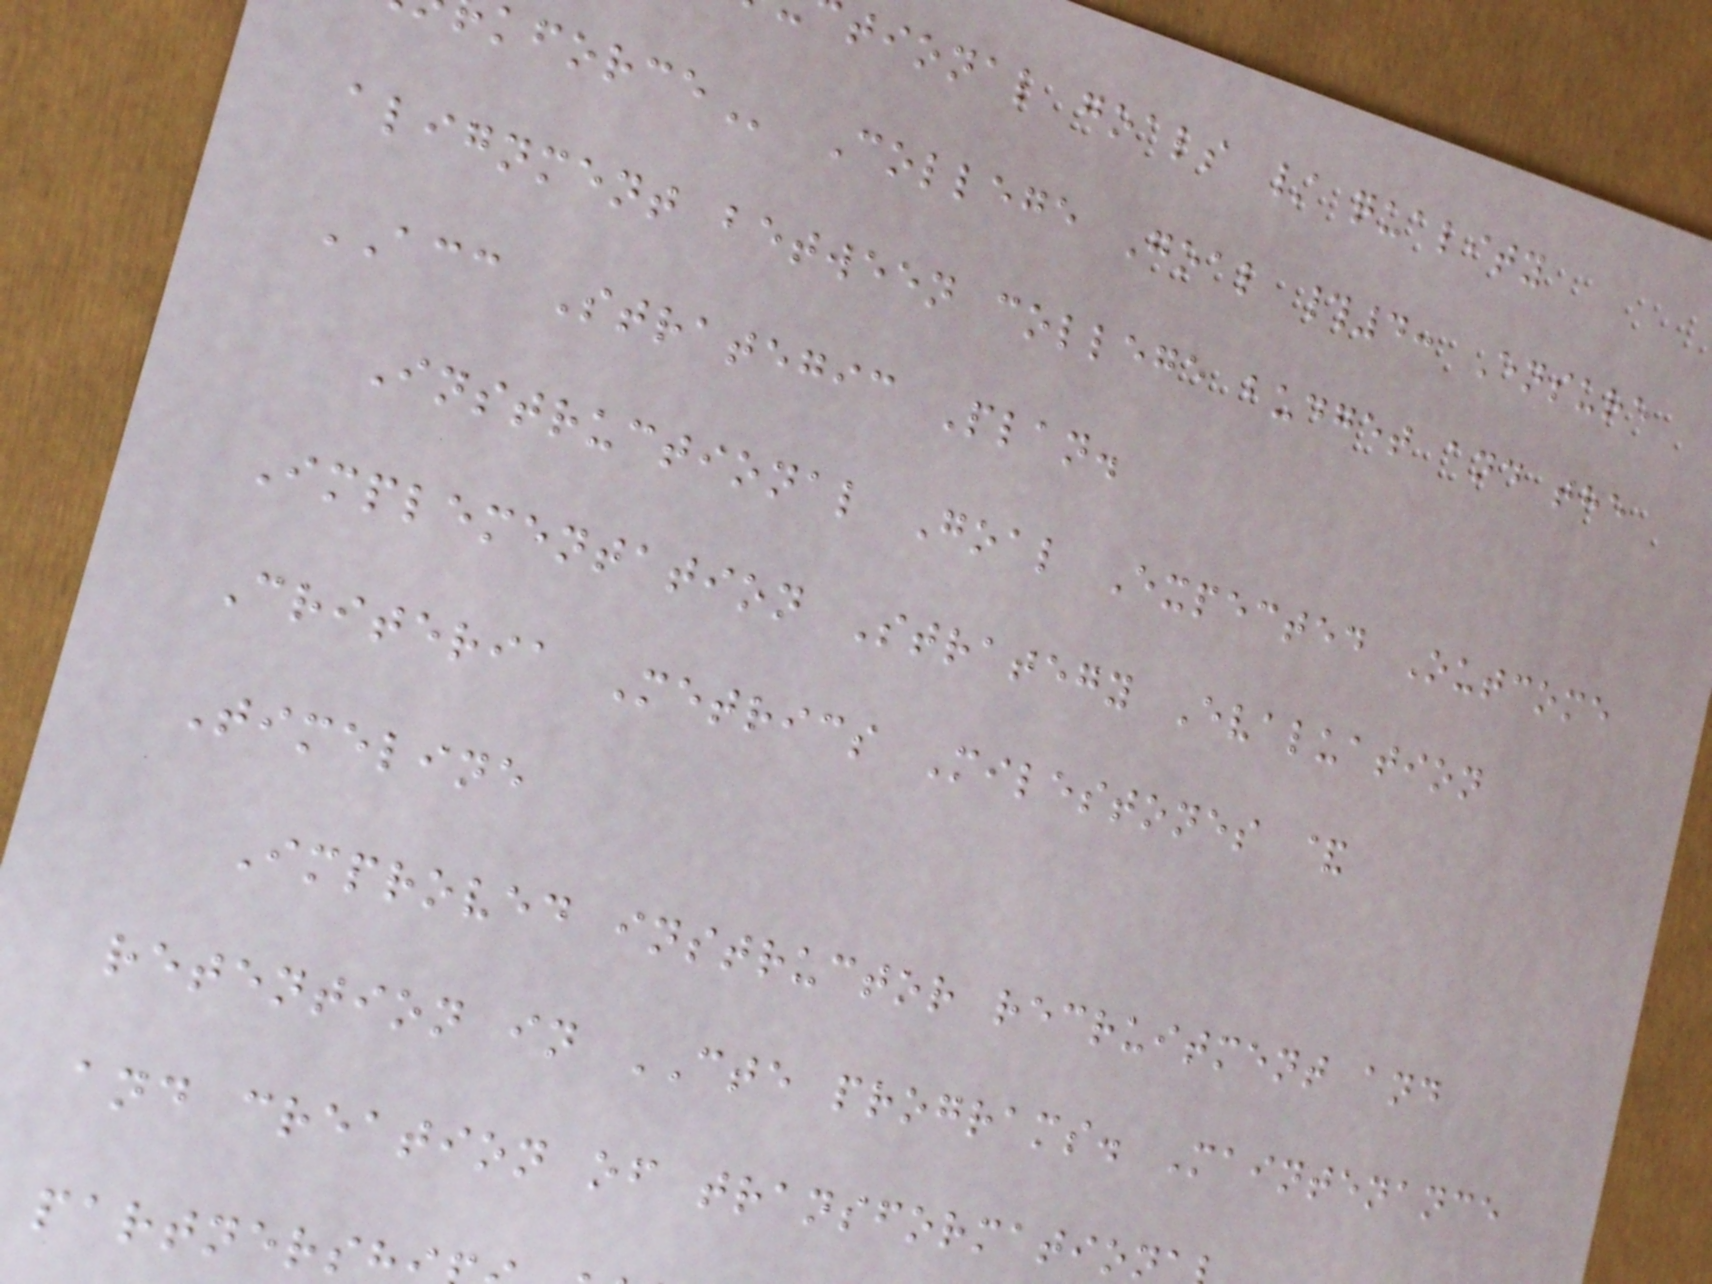tional goals / quality
College Goal #4: Ensure
alignment between college budget and the
ACC Strategic Plan.
Instructional Goal Expected Outcome
Implementation Strategy Evaluation
Criteria Metrics Milestones &
Timeline
Improved instructor recruitment and
retention in CTE programs. Maintenance
and creation of transformation
